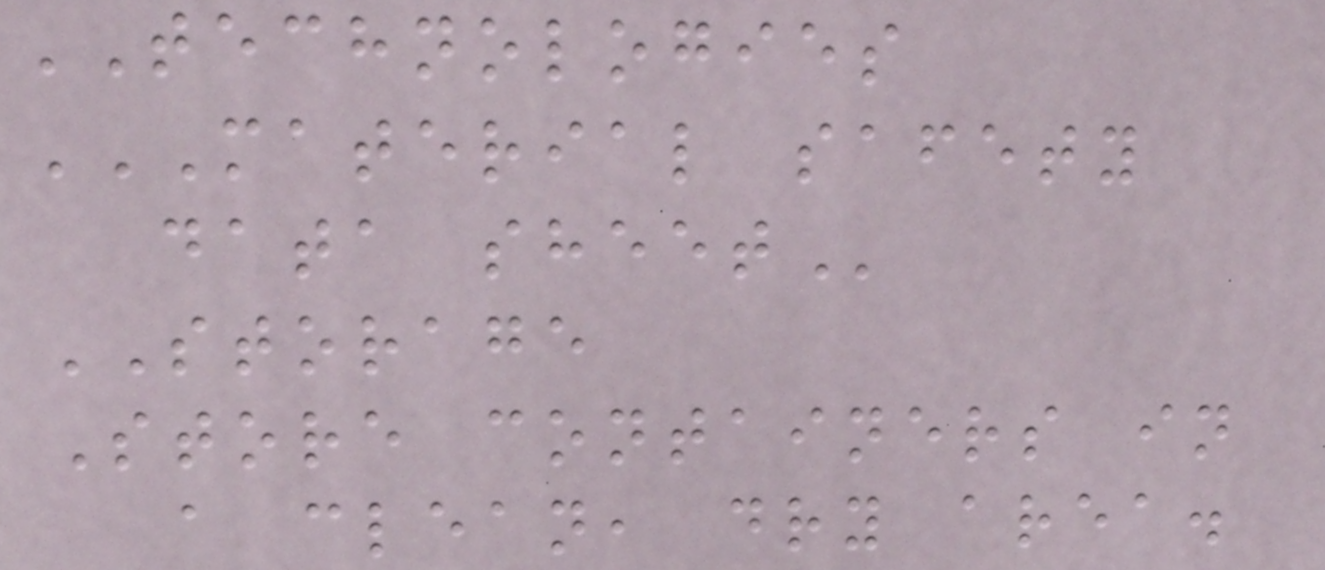TECHNOLOGIES
MATERIAL SAFETY
DATA SHEET
STORAGE
Store containers in
a clean, dry area.
